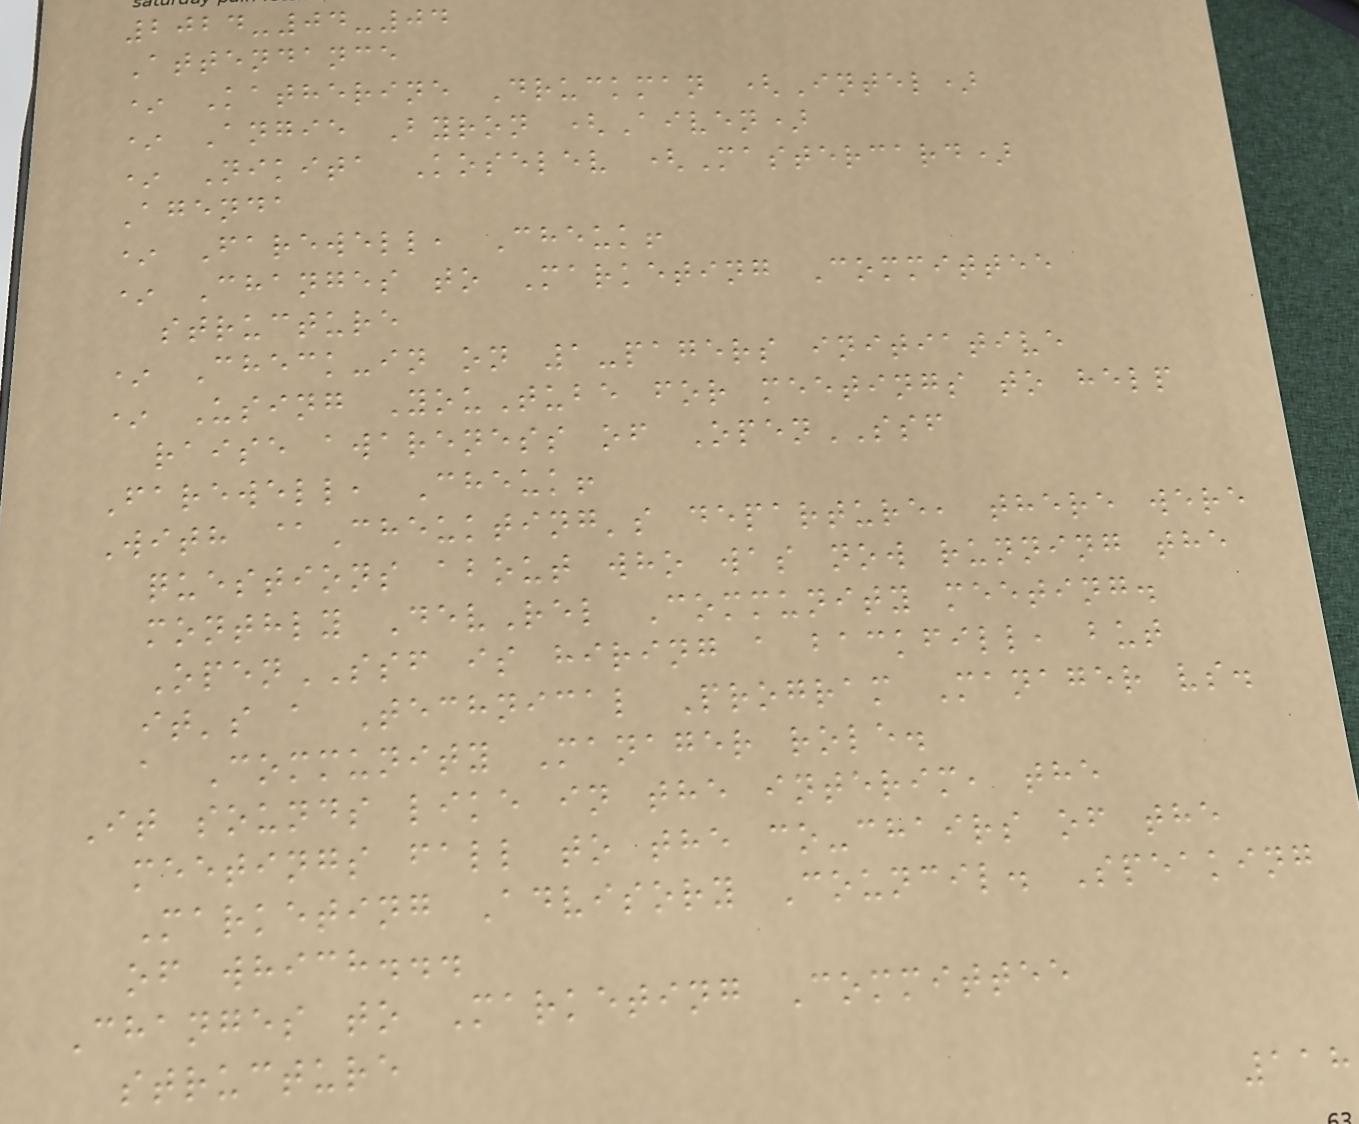2024-04-04
Attendance
* Katherine Druckman (Intel)
* Angie Byron (Aiven)
* Nikita Koselev (Mastercard)
Agenda
* Farewell, Cheuk!
* Changes to Marketing Committee
structure
* Check-in on 1-pagers initiative
* Using YouTube for meetings to help
raise awareness of OpenSSF
Farewell, Cheuk!
With @Cheukting's departure, there were
questions about who was now running the
monthly DevRel Community meeting.
OpenSSF is hiring a backfill, but
it's a Technical Program Manager vs.
a Community Manager role.
It sounds like in the interim, the
meetings fall to the co-chairs of the
Marketing Advisory Council. Speaking
of which...
Changes to Marketing Committee
structure
118
